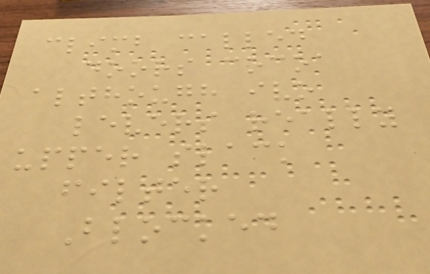climb called
doors cocoa
although ivo
levers really
upper slack
filter
Blocked
